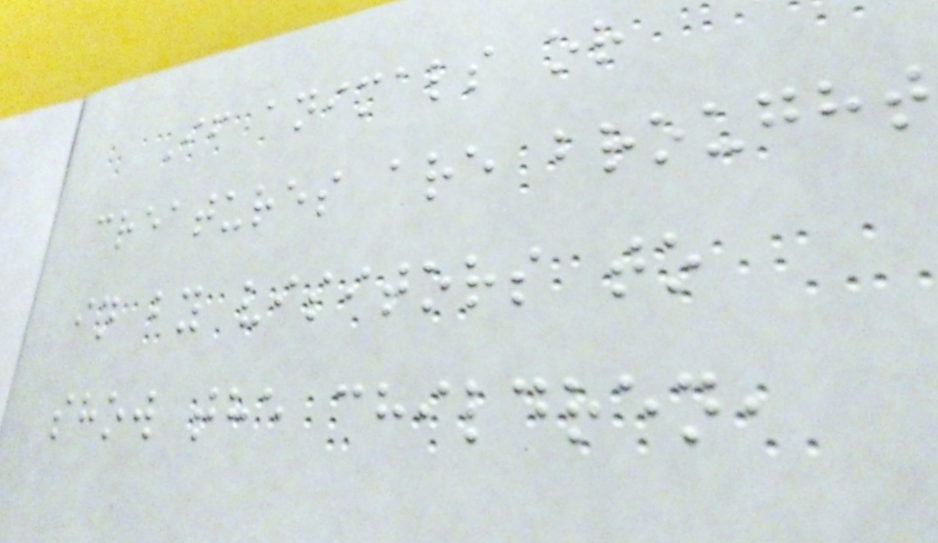If animals or
creatures are brought
in by visitors to
show the children,
